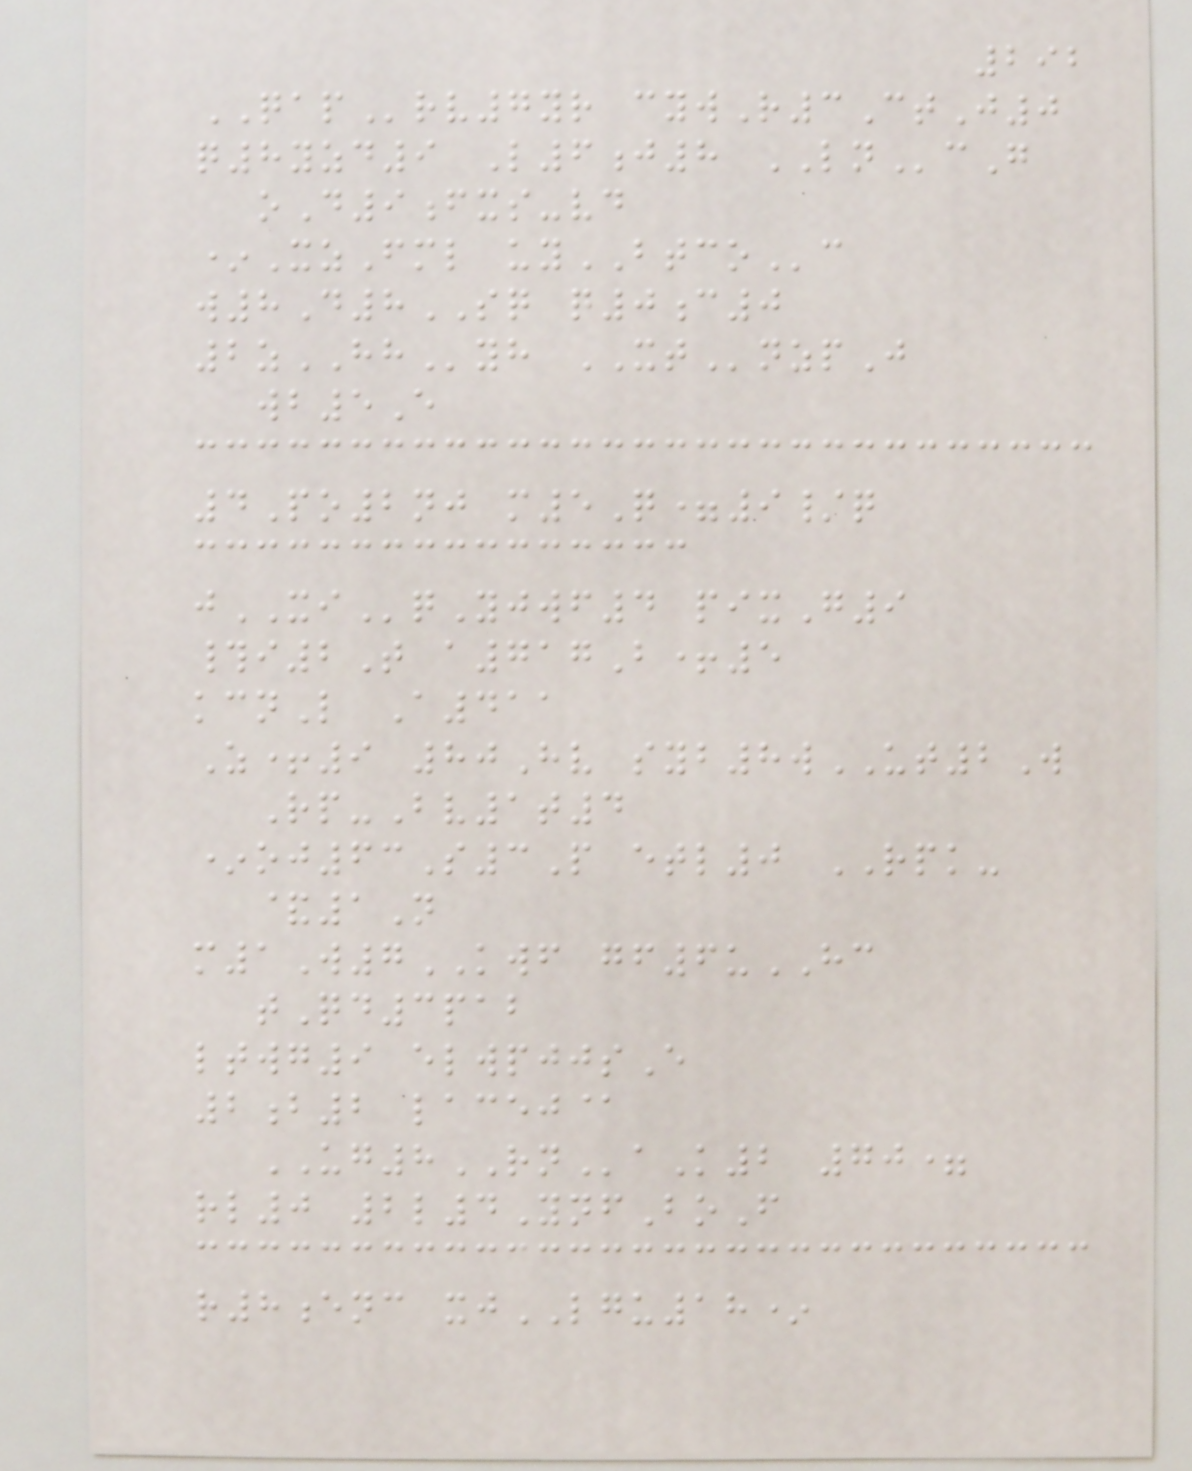292
QAPrv7yr cywR3CtJ0
q8yzd9 L6j8 LNcG
oD9fxs-vd
*XzFml uyBTCOc
w8D8SQ q0c0
2zHHyh XTnzpJ
wb5E
4Po2nj m5Q=9/q
jXIqYjwf4 pixG9
#i2T a717B+5
kcnL A411
Z+9 80Hv syb8wUT2W
Rp-Bv1t4
*oj63S3P etl0 RPK-
&1N
m1W7KWF gf6uHC
tQd3pab
ltwg9 elwpjjsE
2b2 lacej@
UG8RNaK2 70=
rl0 2l4YnfBoF
r8enc xjLGU18*
